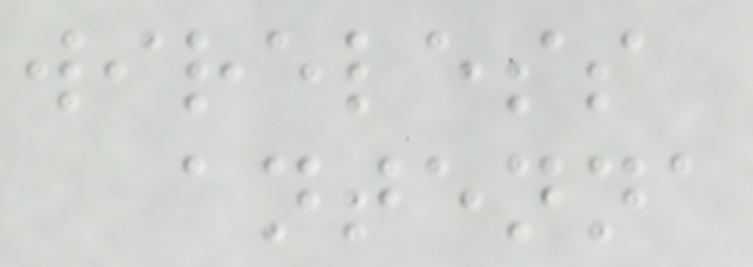wireless
antenna
